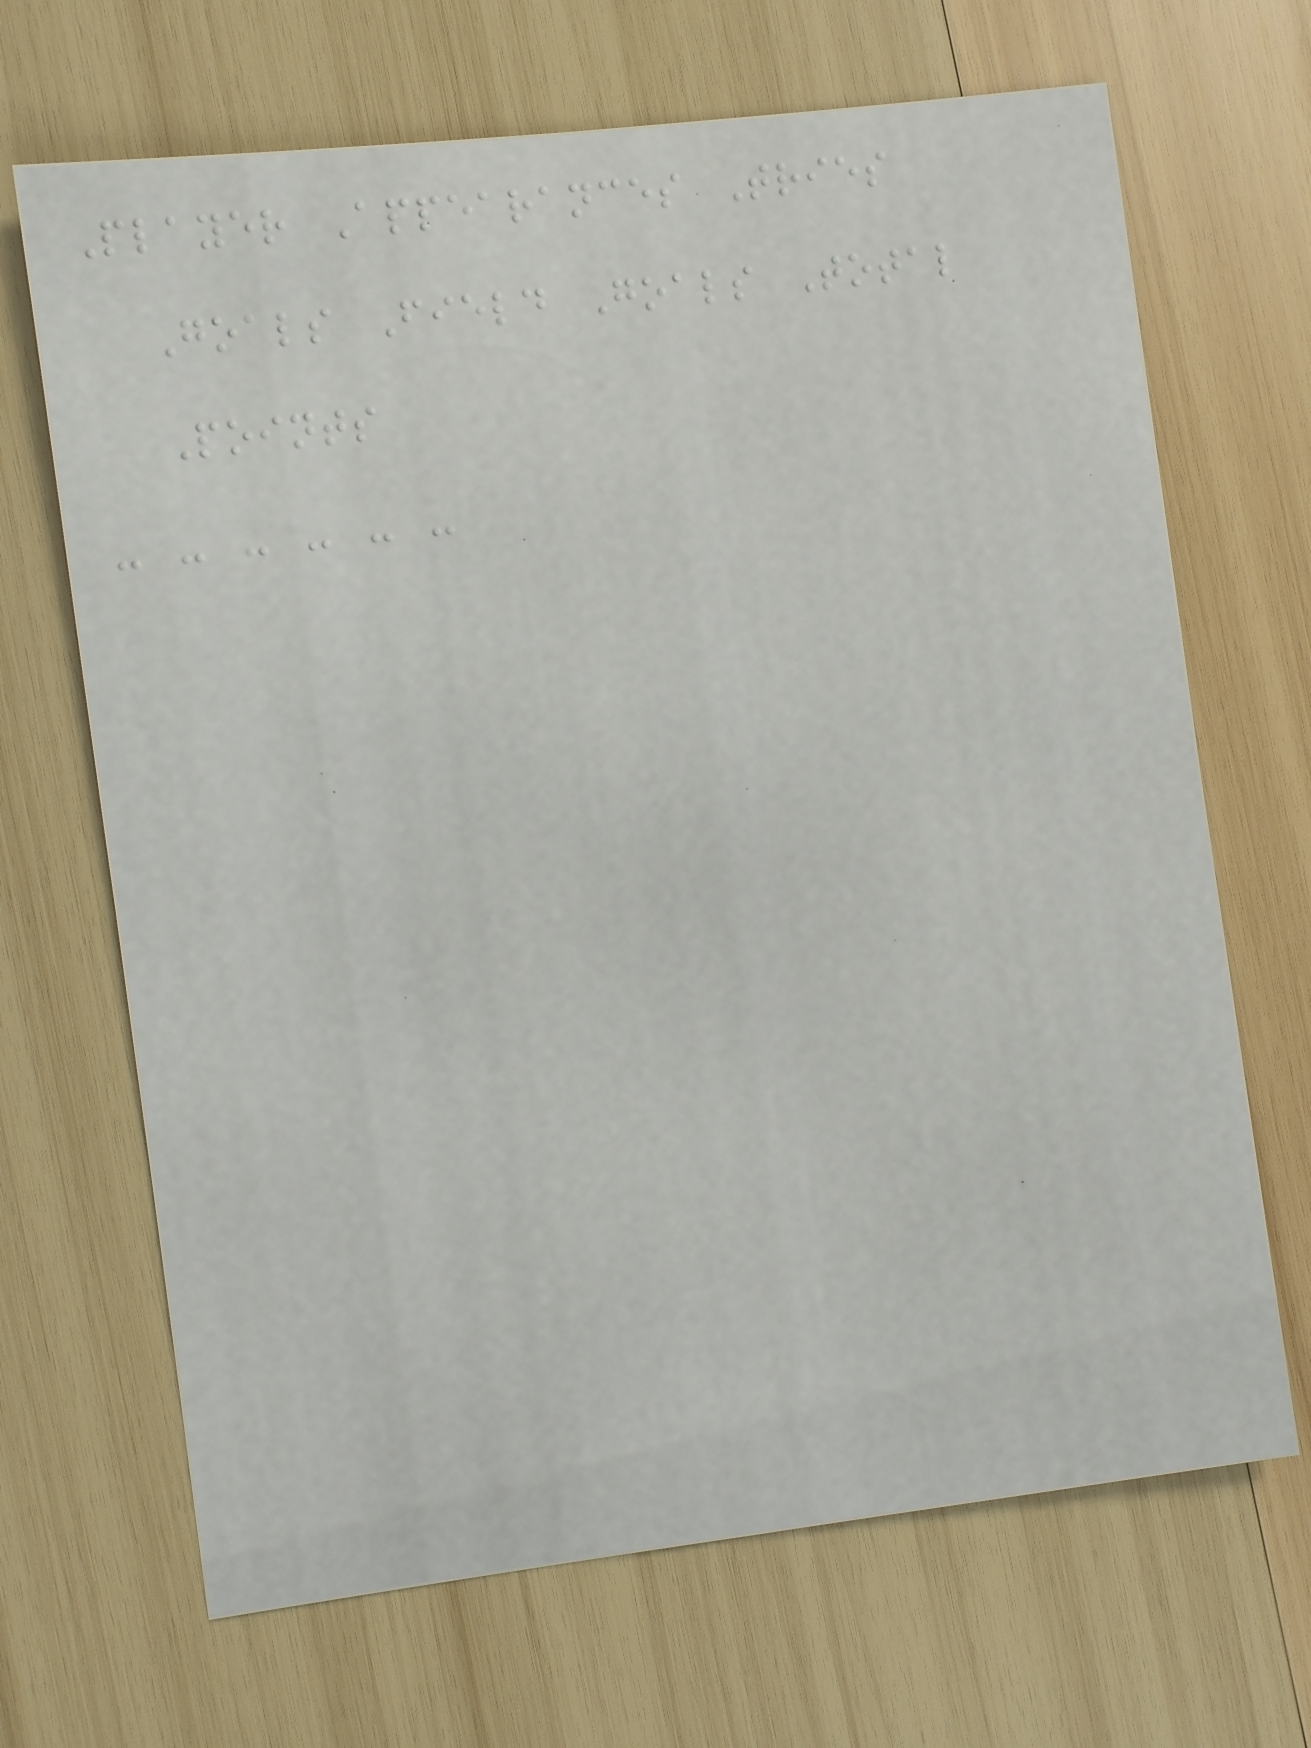Player Appearances Tries
Goals Field Goals Total
Points
- - - - - -
